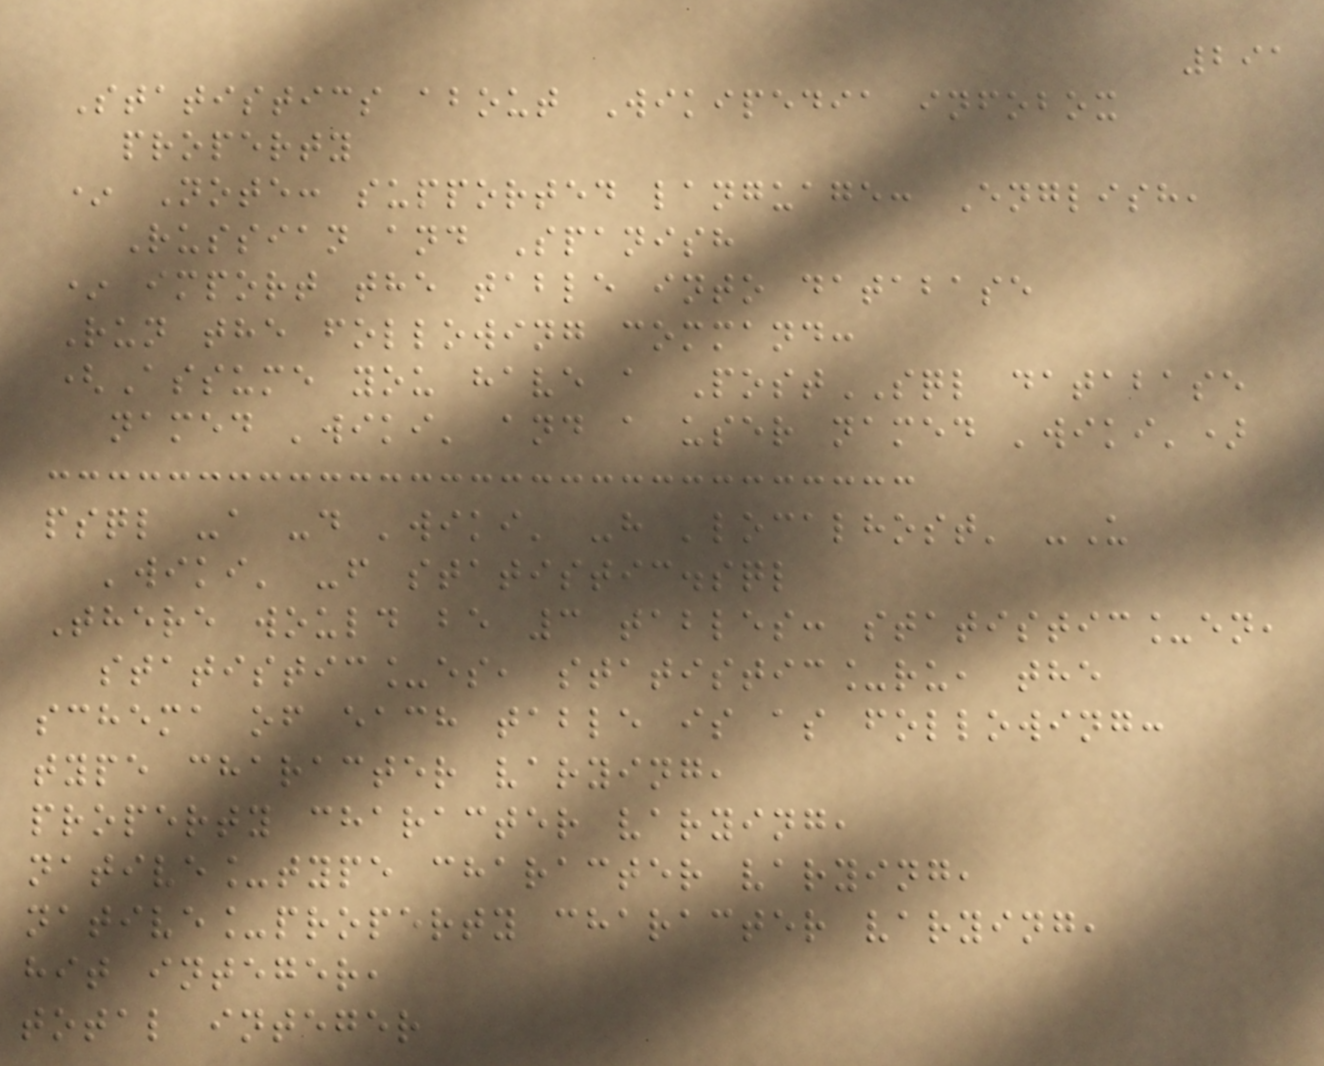291
Statistics about Wikipedia infobox
property
* Note: supported language: English,
Russian and Spanish
* import the table into database
Run the following command:
(Assume you have a PostSQL database
named 'wiki' and a user named 'wiki')
psql -a -d 'wiki' -h 'localhost' -U
'wiki' -f statistic.sql
There would be 3 tables: statistic_en,
statistic_es, statistic_ru, the
schema of each table is as following:
type character varying,
property character varying,
native_type character varying,
native_property character varying,
hit integer,
total integer
